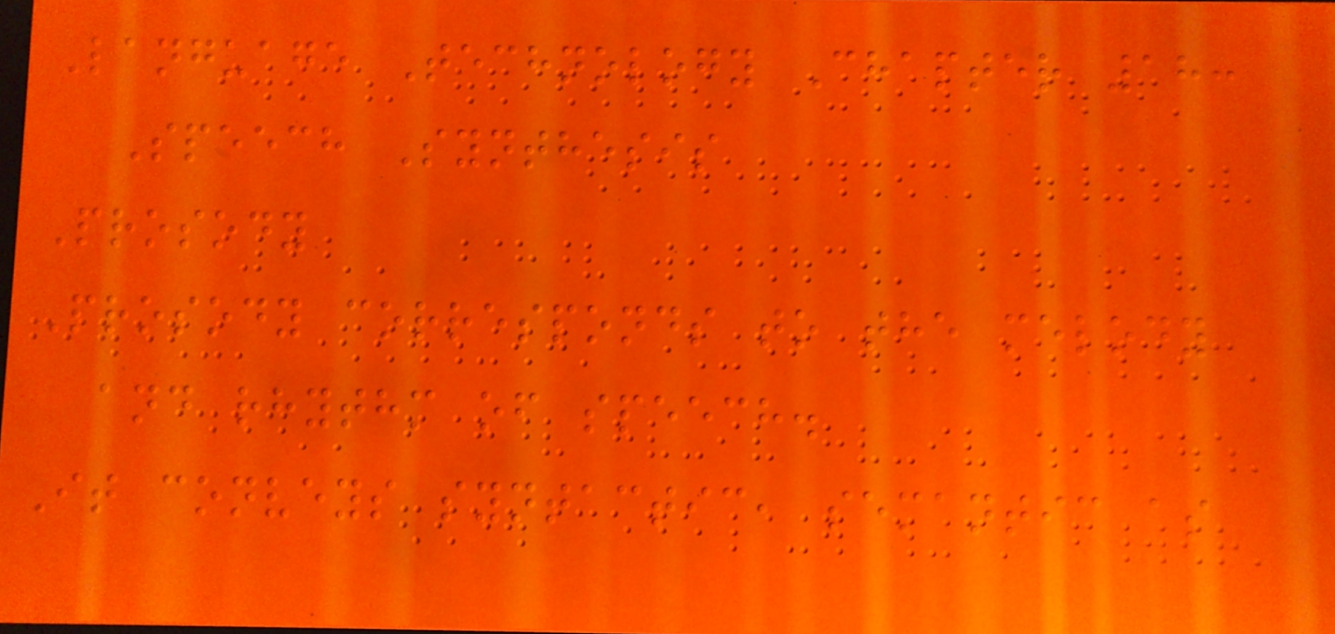Language Technology Chapter 18:
Speech Synthesis
Prosody
Prosody corresponds to the melody
and rhythm of speech.
It conveys syntactic, semantic as
